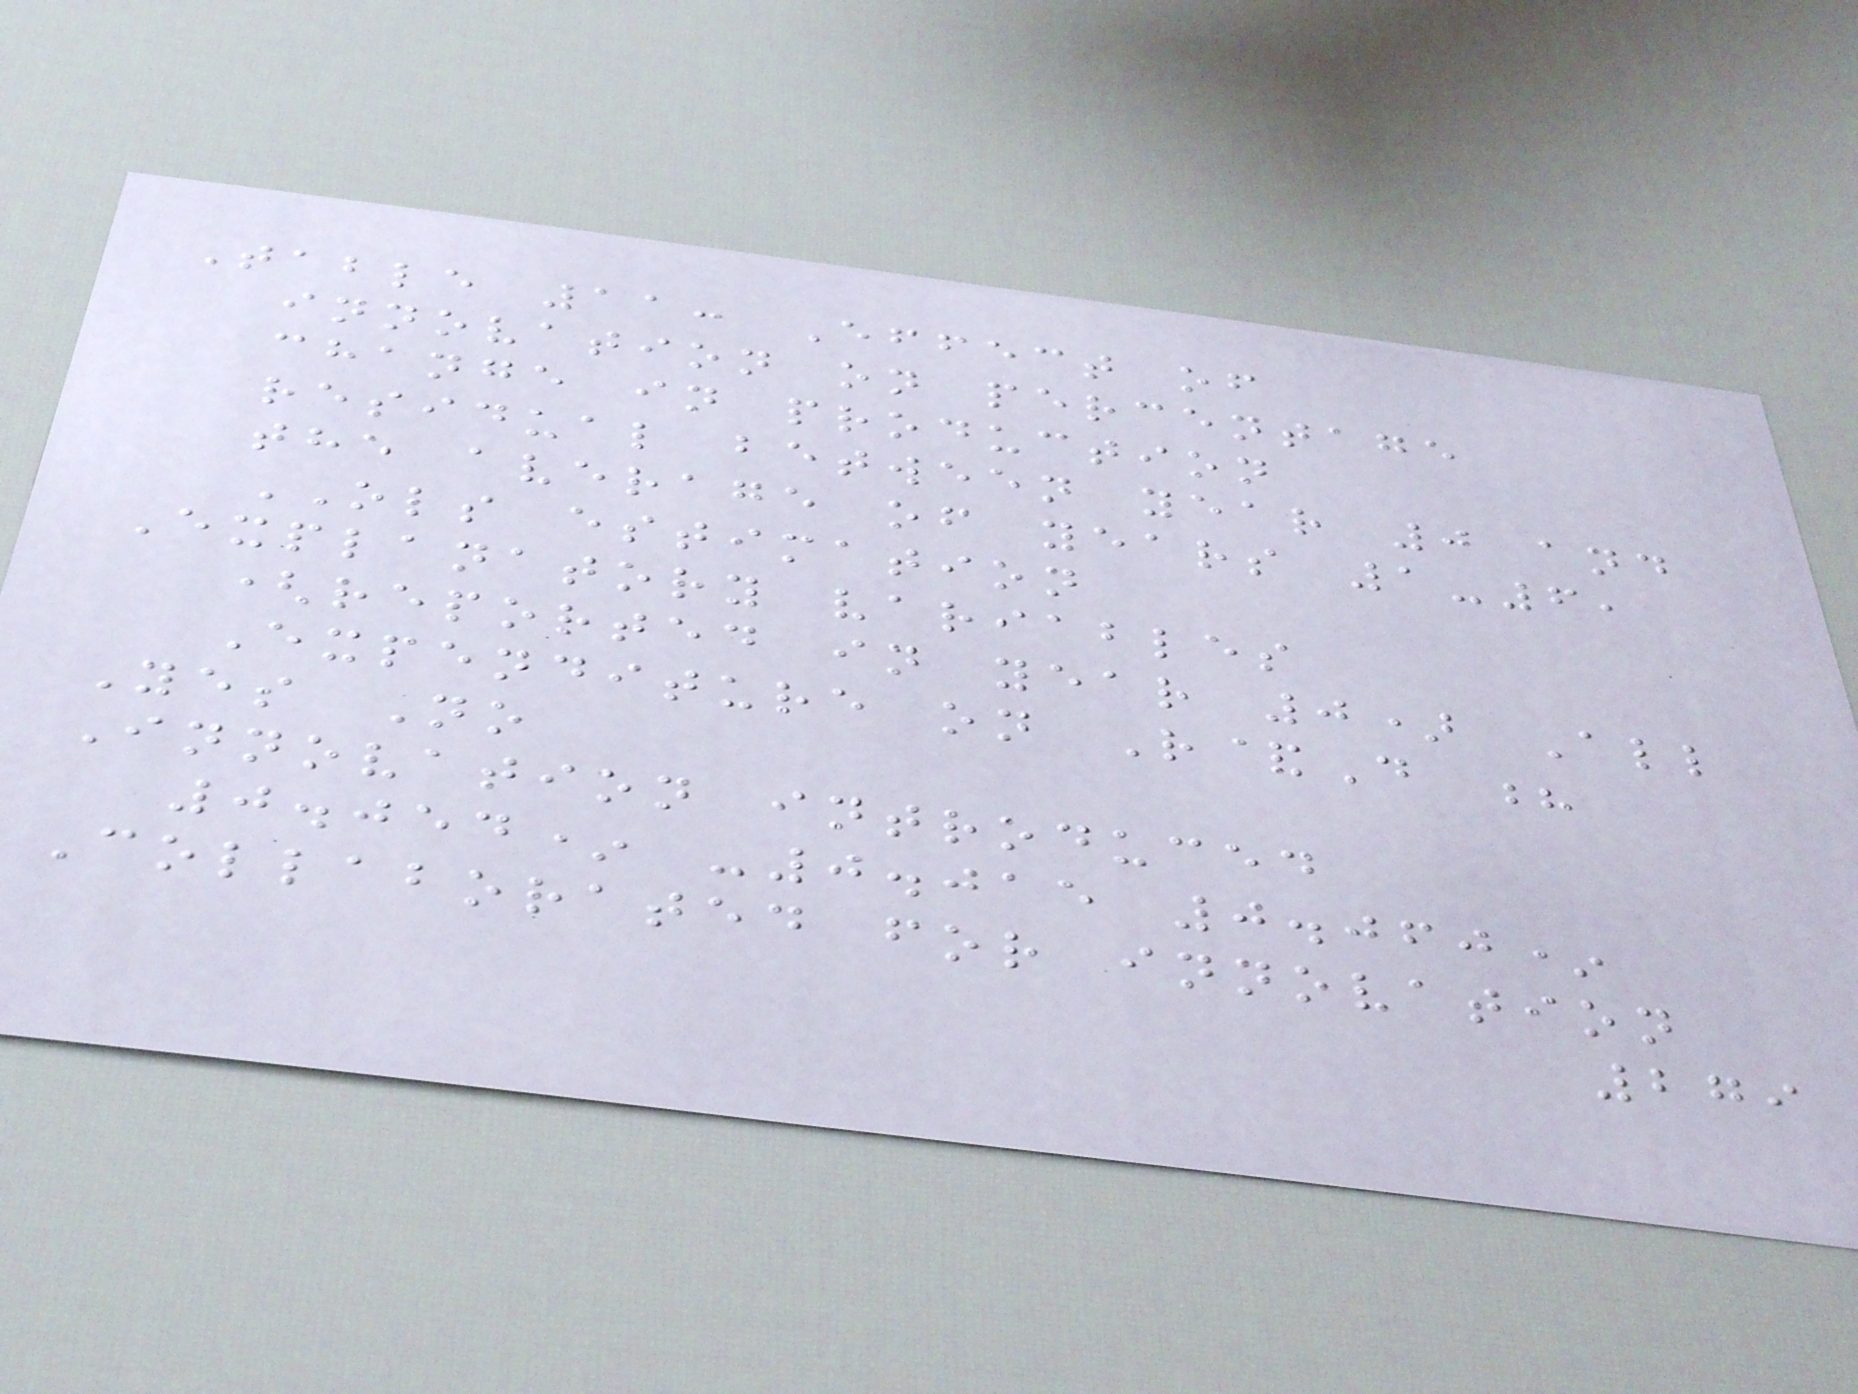Table 11: Effect of
innovation on percentage
change in production
residual between year 0 and
the average of years 1-6,
OLS estimation
Explanatory variables
(reported in year 0) All
Expenditure on R&D ?
Yes No
Innovation introduced
0.054* -0.015 0.060*
Collaborated for innovation
279
